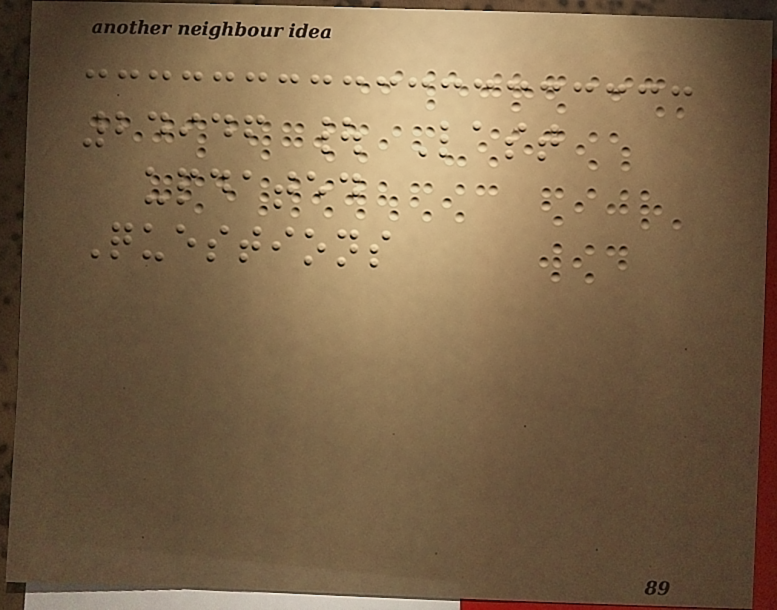24946 | Last
updated
Questions
